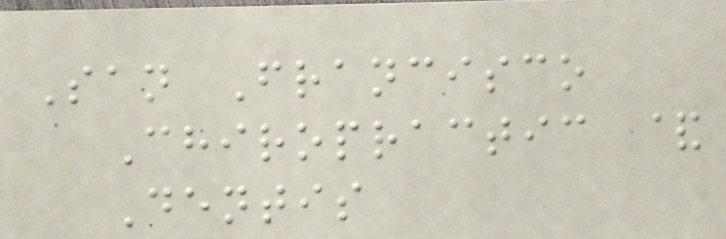San Francisco
Chiropractic &
Dentis
